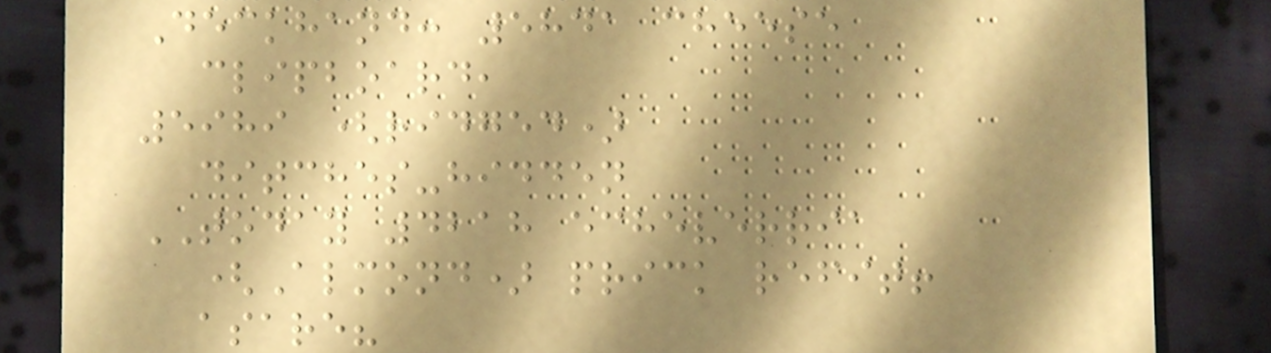Deckhand: 5841 cheese
clipboard,
5989 (ridged)
ditches-hidden
TODAY 4218 echeverria
(Almond) prick refit!
asare?
